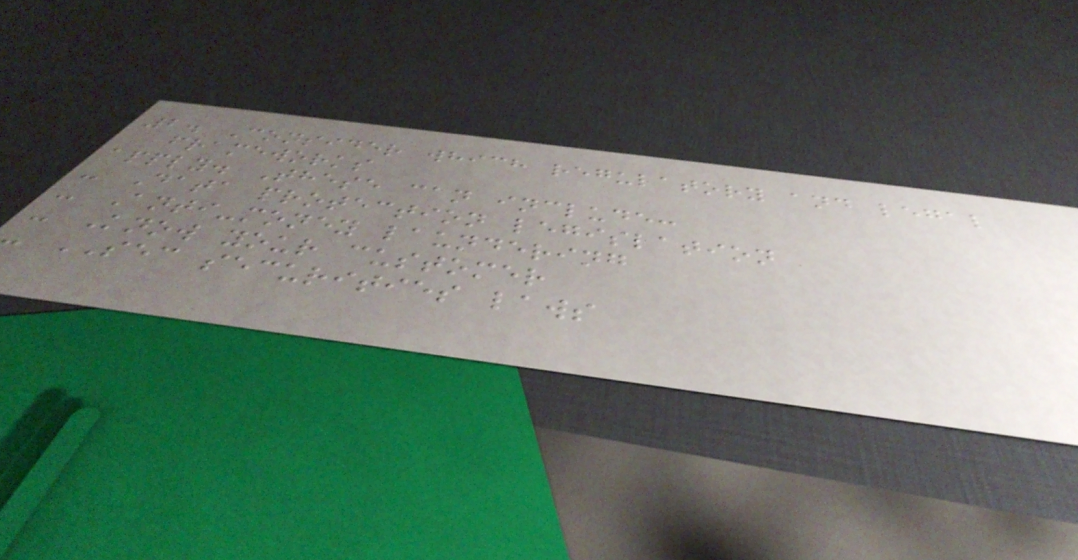2. Consider which regulatory and legal
frameworks
apply. These can include:
- Data protection legislation
- Anti-money laundering
- Know your customer
- SEC securities laws
